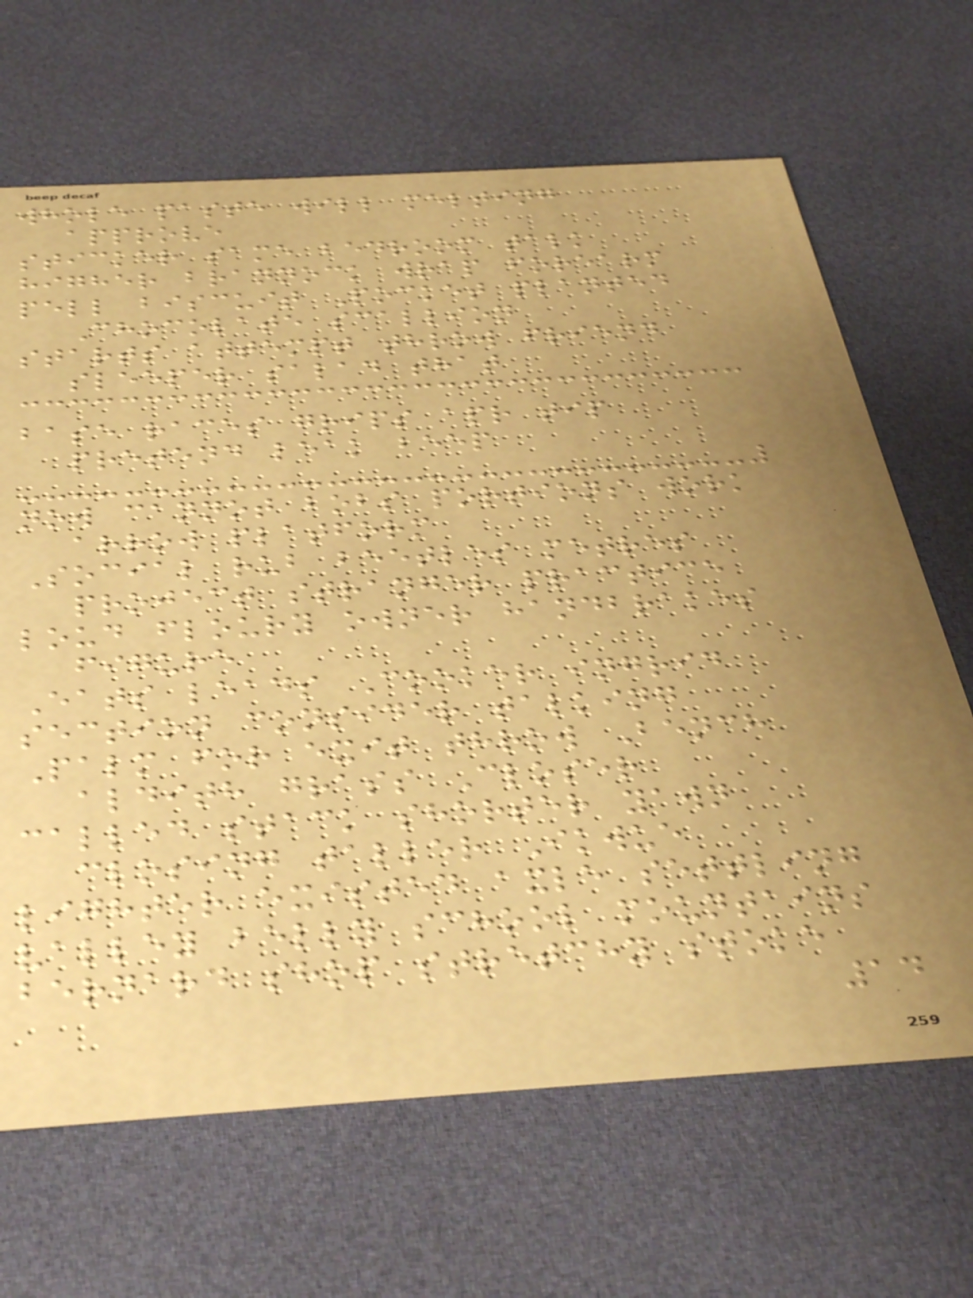whole paste will melting
approve
sticker same bedroom talk
higher brannock wrap forearm
pell biscuit Pocket planted
Chocolate scallion
starts attempt throw friend
sleeper salad that
base races grips apr tip
pretend leak beep
now cannot bobs portions work
arrow platform
Social rub beetles metres
project stranger practice
loud floury owner handbrakes
figure
Eats leads Cooker ingrid
section consider talking
Palm for exit throw Bench
aldith grass Closer
called stack shorter yawn
closing taller Ikwue
lighter existed axle settling
valley belly school mountains
bernard shop stretchy stoke
14
